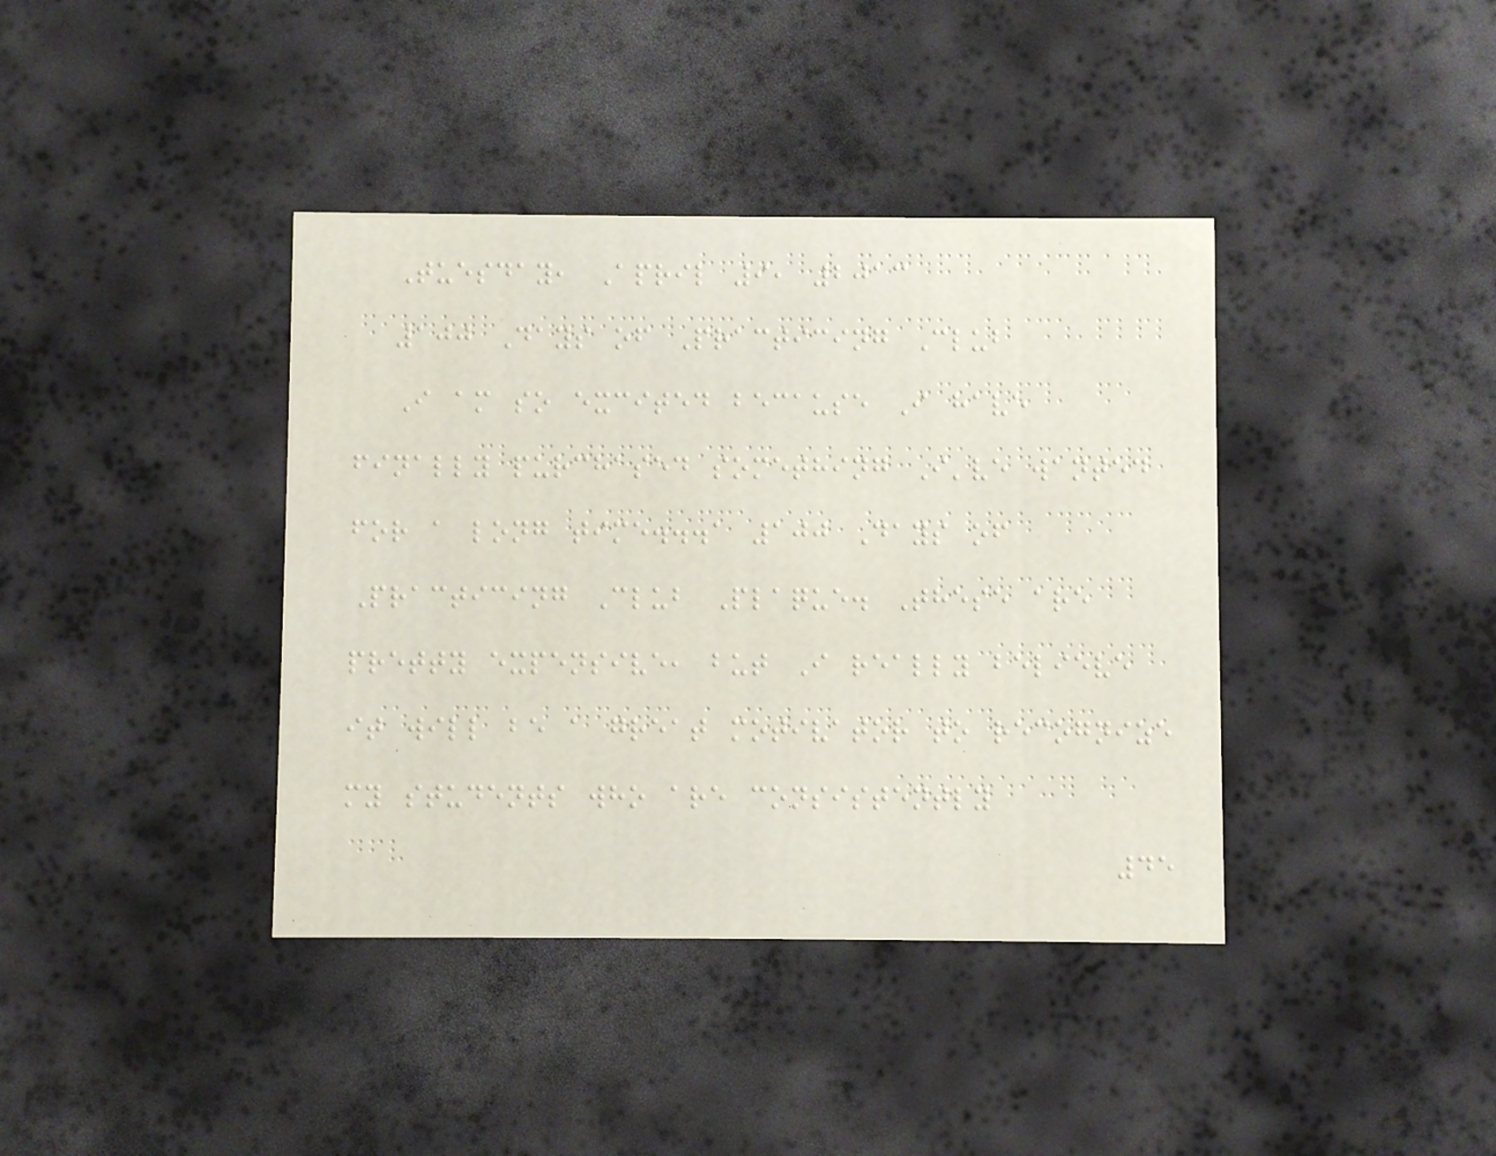Tuesday, April 9, 2013
100 Days of Practicing Club
I am so excited because I have
finally purchased something I've wanted
for a long time...a 100 Days of
Practicing Club Plaque. These are
pretty expensive, but I really believe
it will be a great motivator to recognize
my students who are consistently
45
